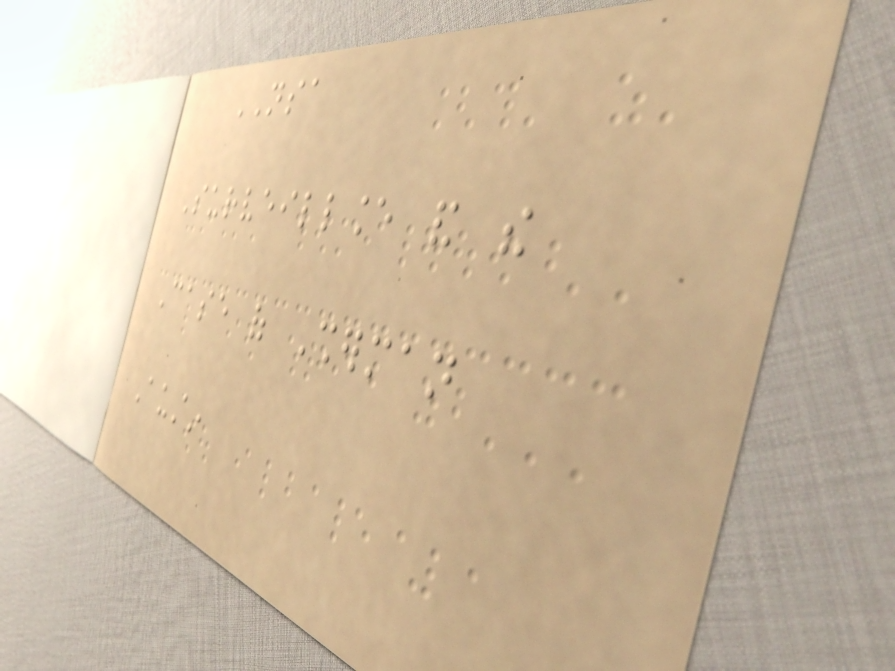NSA
Surveillance and the
Case of Sherman
Austin
